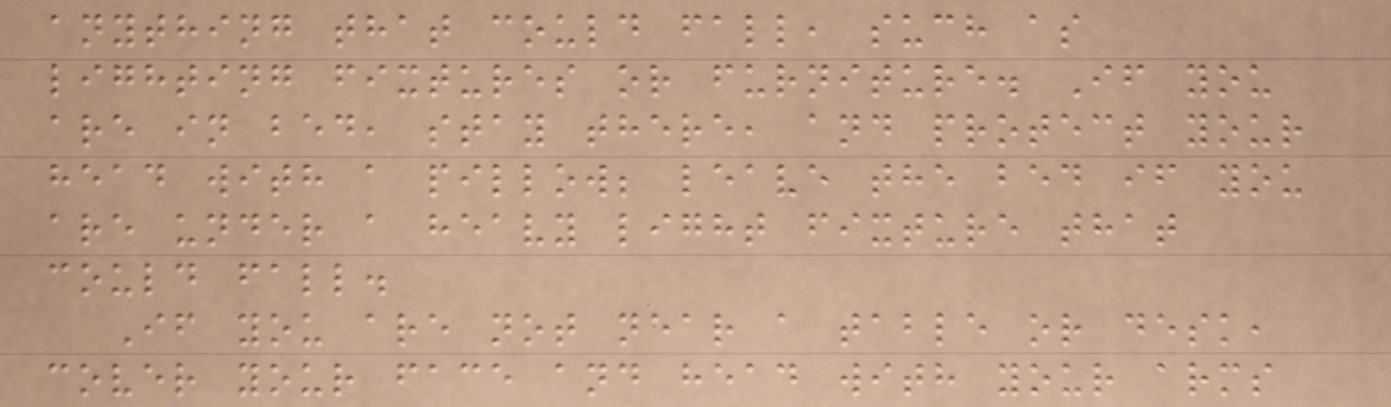anything that could fall, such as
lighting fixtures or furniture. If you
are in bed, stay there, and protect your
head with a pillow; leave the bed if you
are under a heavy light fixture that
could fall.
If you are not near a table or desk,
cover your face and head with your arms
